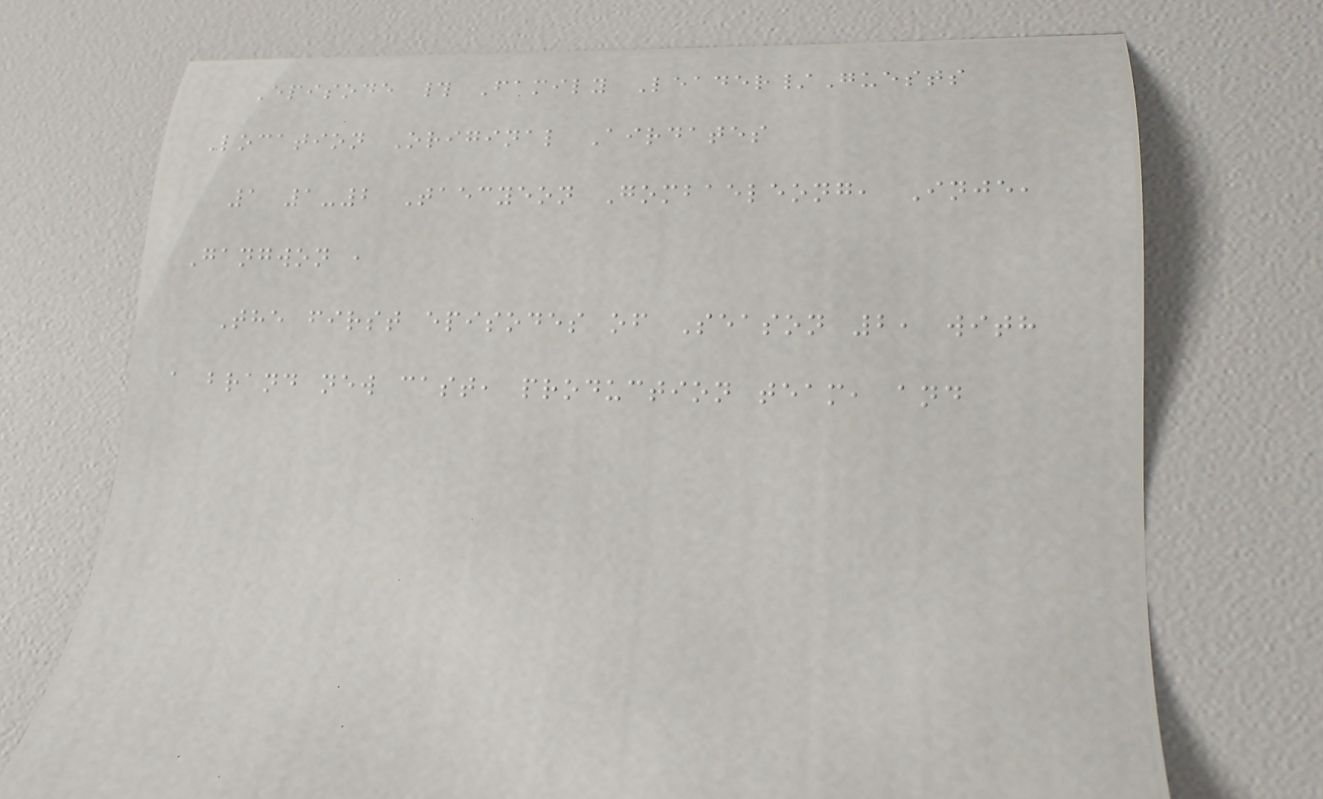Episode # Family Leader/Guests
Location Original Airdates
1 1-2 Taecyeon Gombaeleong, Inje,
Gangwon ,
The first episodes of Season 2, with
a brand new cast, production team, and
